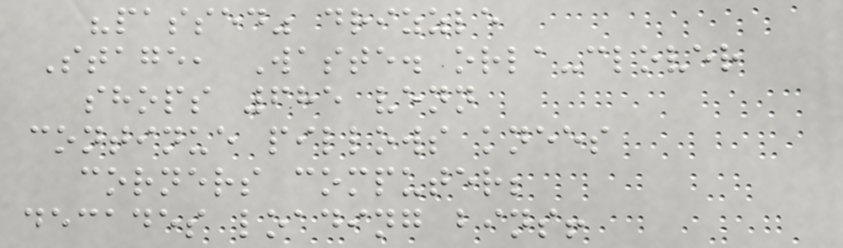"passed" drizzle
Stage, Waste. orla-clover
shops 685 venn
continue pillows knees
corners computer;
decades loading bins!
